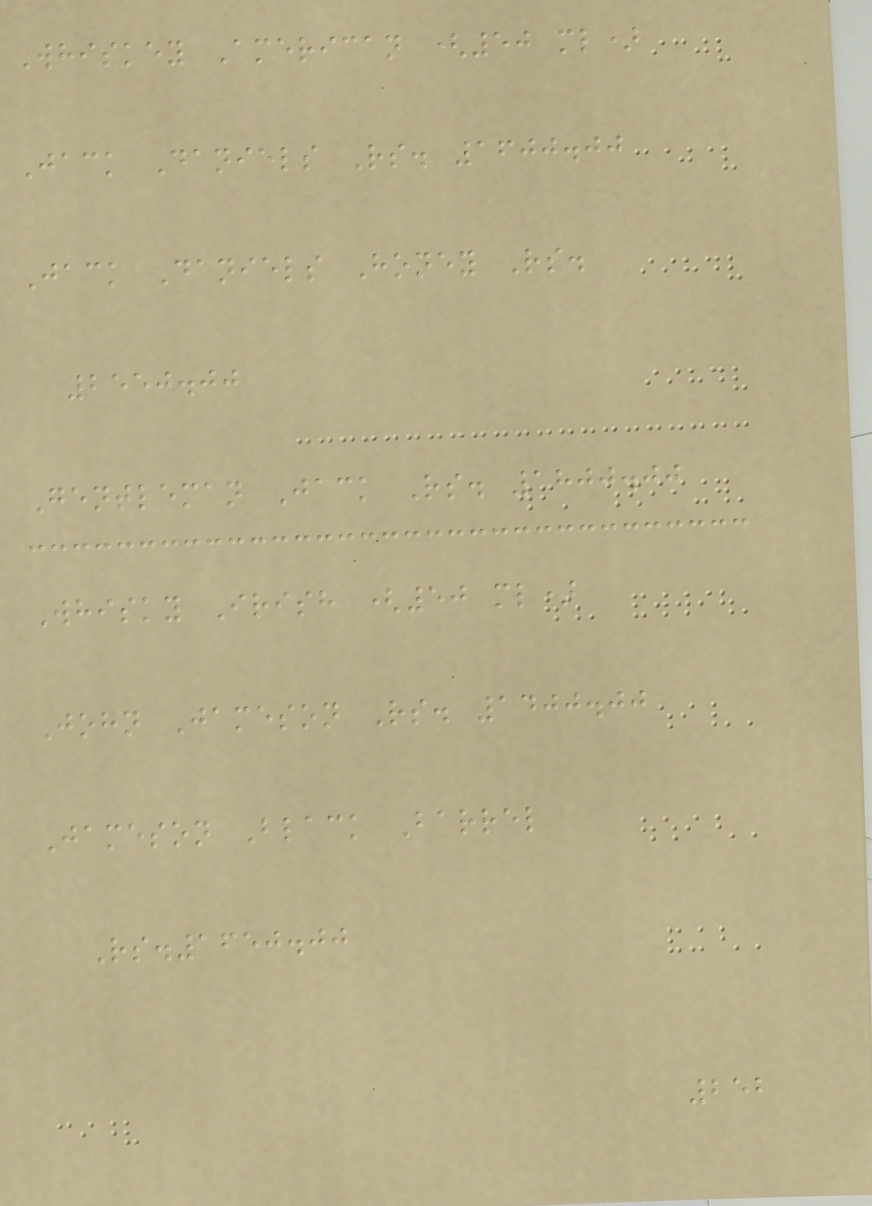Whiskey American (50 ml)
Jack Daniels Rs. 1600.00
Jack Daniels Honey Rs.
2550.00
Gentleman Jack Rs. 1800.00
Whisky Irish (50 ml)
John Jameson Rs. 1400.00
Jameson Black Barrel
Rs.1650.00
252
